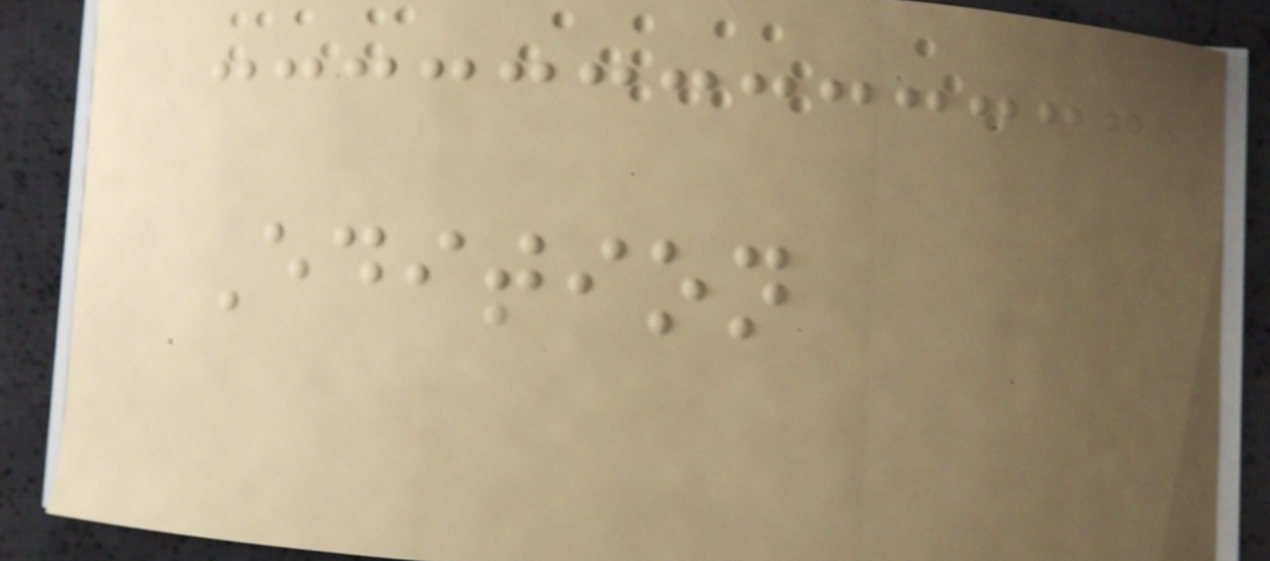Edition
